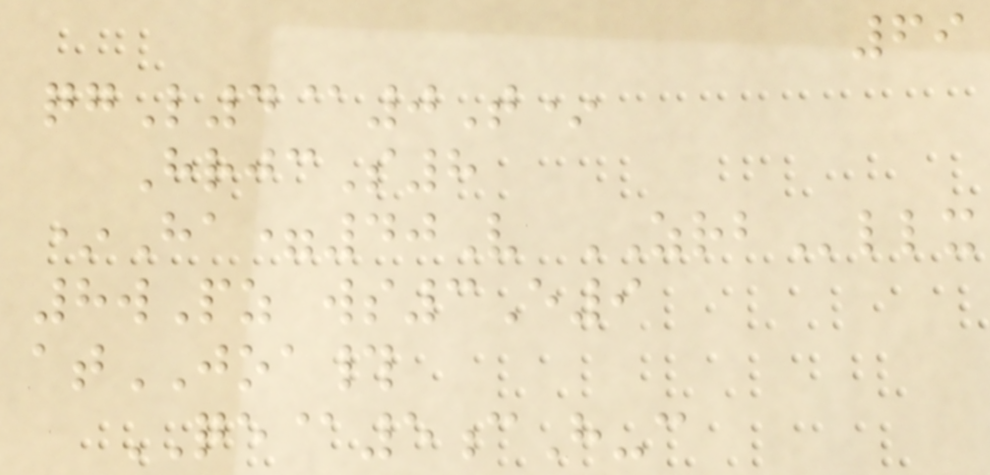69
qgL4@0T*
HrjcS8
*Ha=40V ZRBllx
8wPz ws3E9
atJOA#
QE@5cH-c
